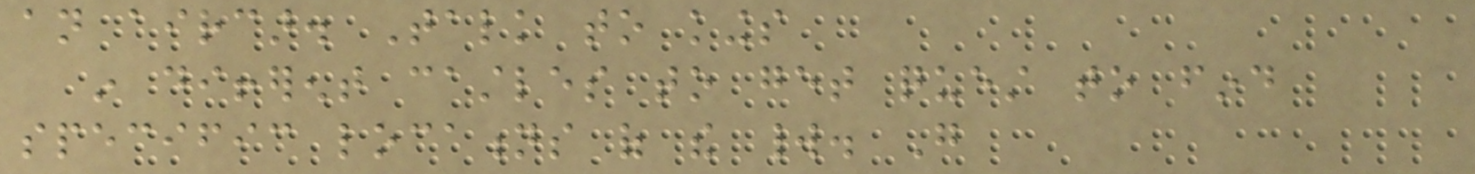an aircar. Talk to kings
in different castles to get quest to find
specific locations of the world. Go
